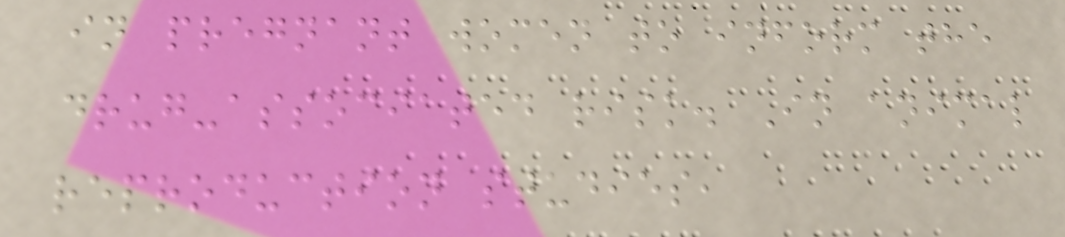in pregnant women to inform the
drug-associated risk. In animal
reproduction studies,
